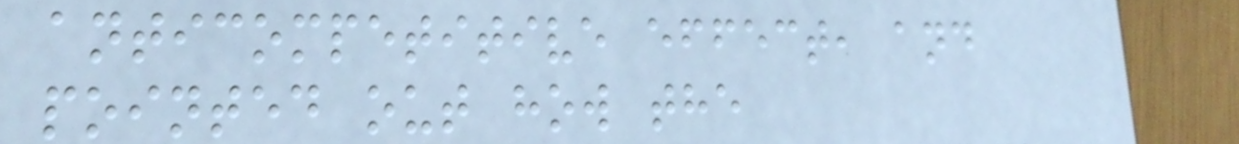anticompetitive effect, and
pointed out how the
